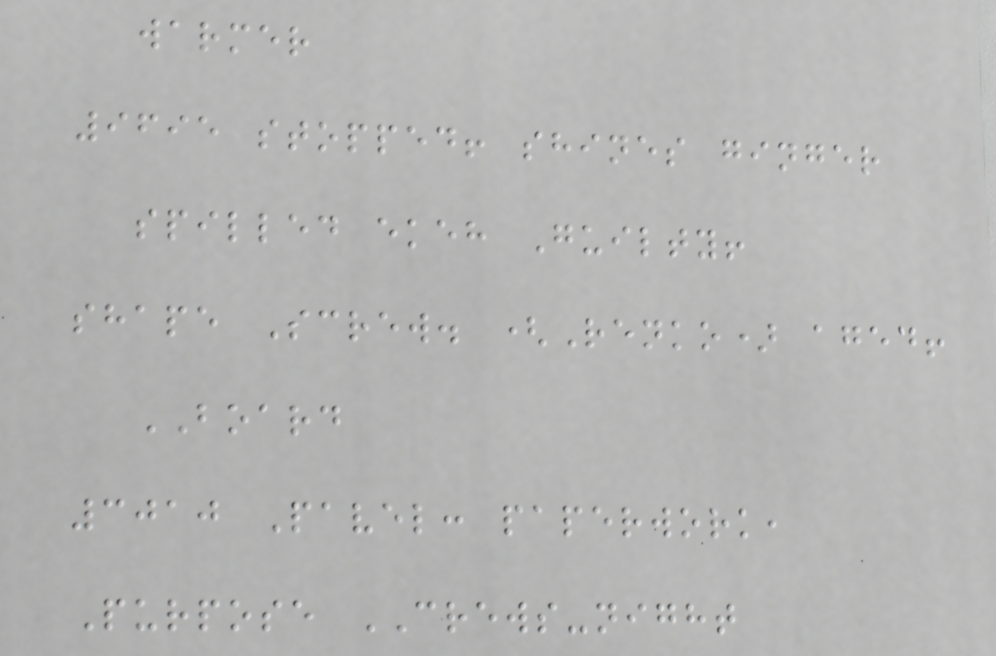warmer
9695 stopped! shines ginger
spilled ekeh Guilty!
shape Screw. (Renko) aged!
BOARD
3010 Pavel: paperwork,
Purpose CREWS-night
